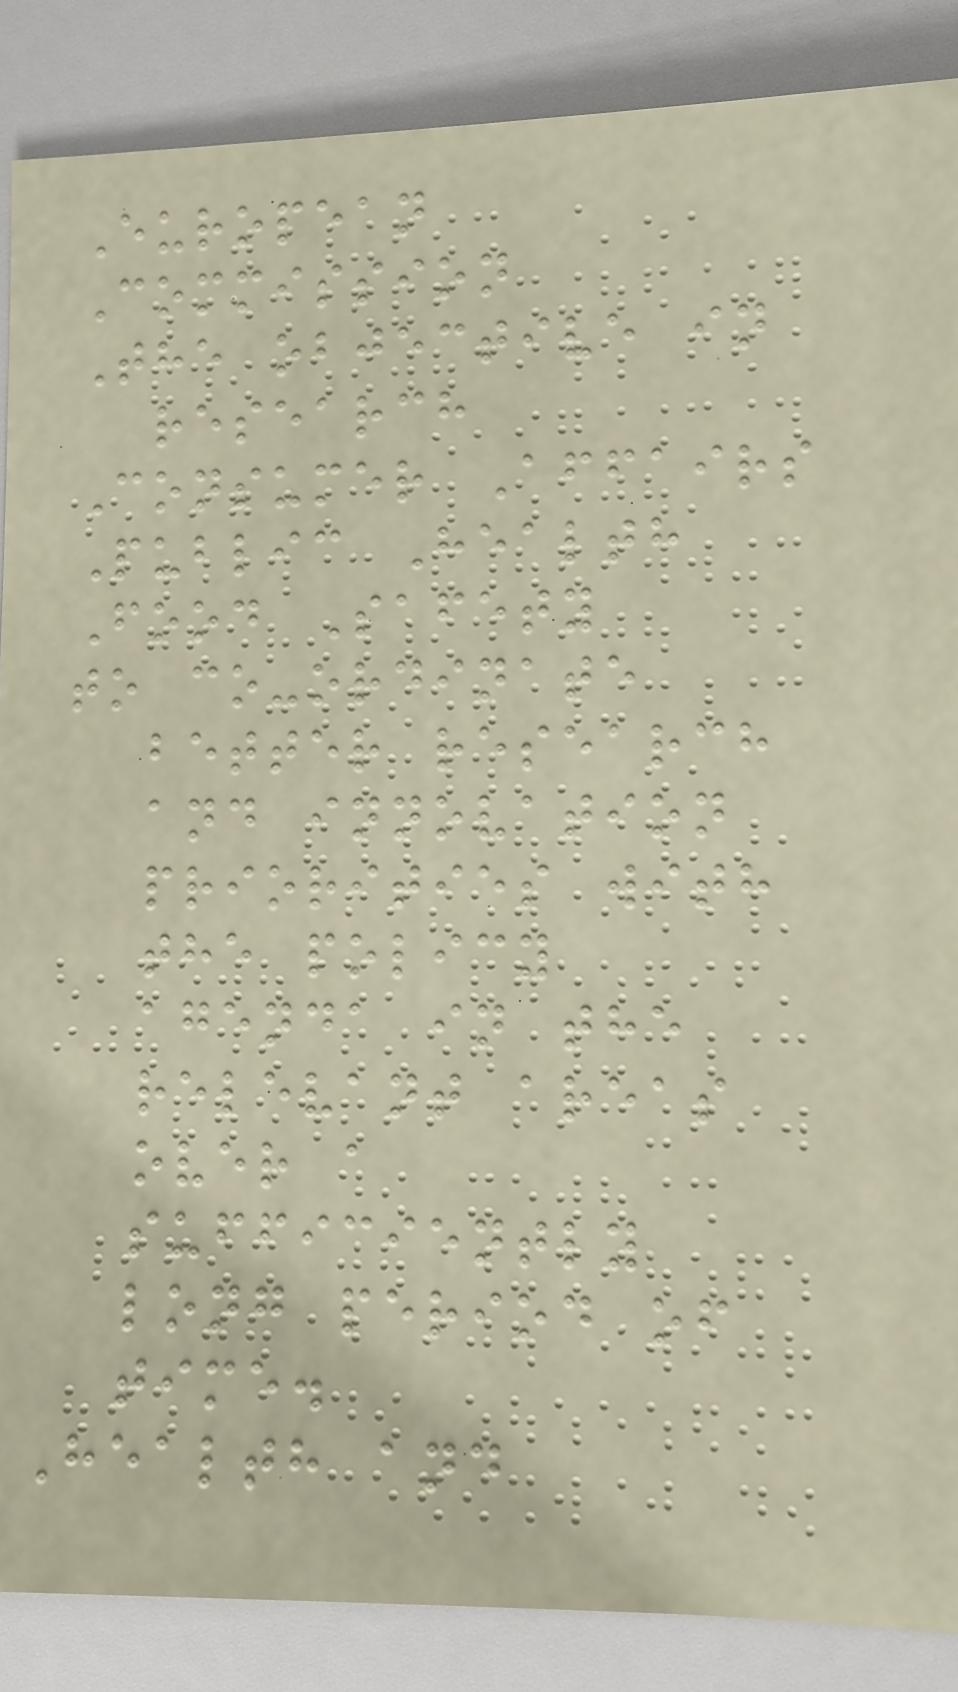European
Commission
The objective in
research
Consumer Affairs
Public Health
Food Safety
to co-ordinate
better research
and innovation
priorities with
the policy
agenda in the
relevant areas
over a
sufficiently
long period of
time.
Health and
